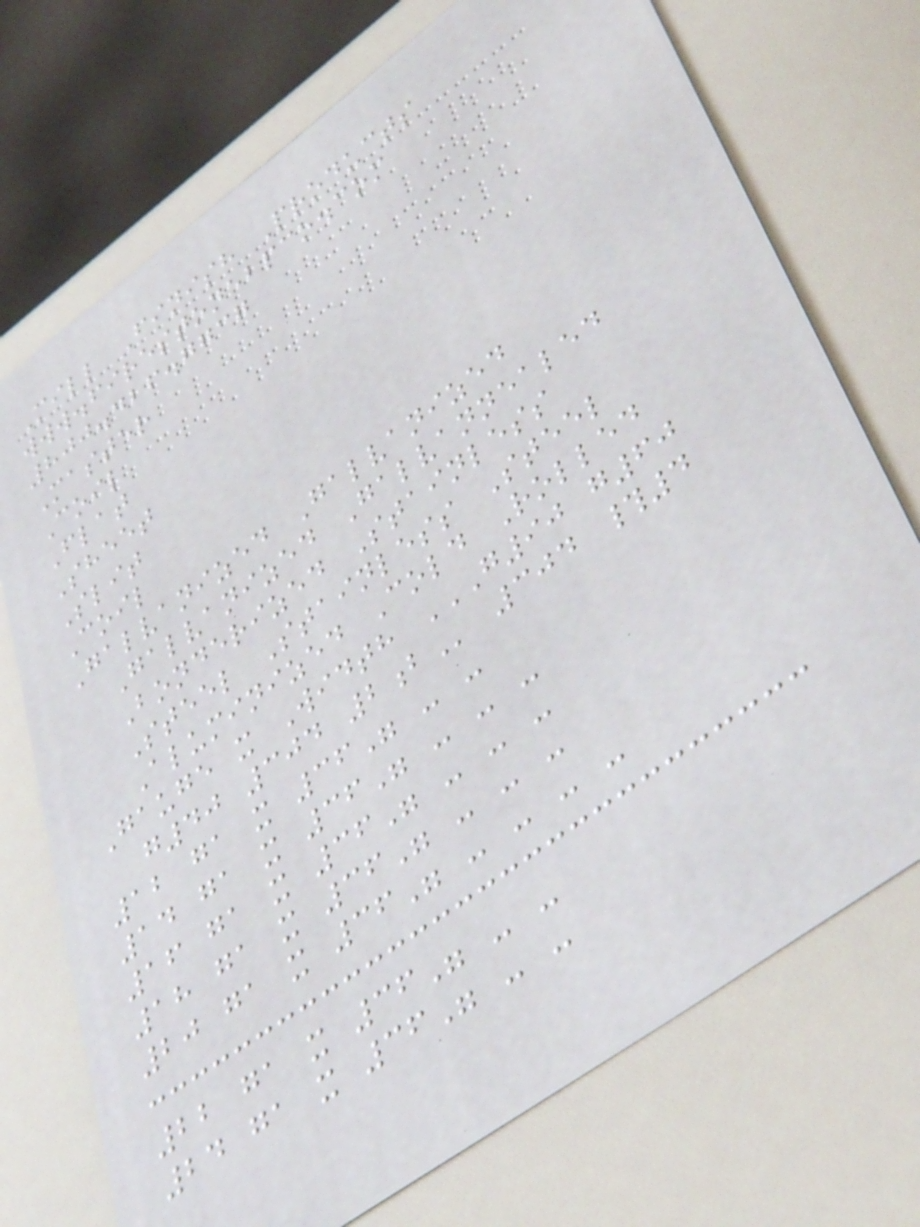Mill Finish Products
www.firestonebpco.com
800.426.7737
Master
Coil
Flat
Sheet
Slit
Coil
Galvanized Galvanized
Galvanized Galvannealed
Bonderized Stainless
Steel Stainless Steel
Aluminized Cold Rolled
Gauge x Width G90 G60
G40 304 2B 304 #4
12 ga x 36" - -
14 ga x 36" - - -
16 ga x 36" - - -
18 ga x 36" - - -
20 ga x 36" - - - -
22 ga x 36" - -
24 ga x 36" - -
